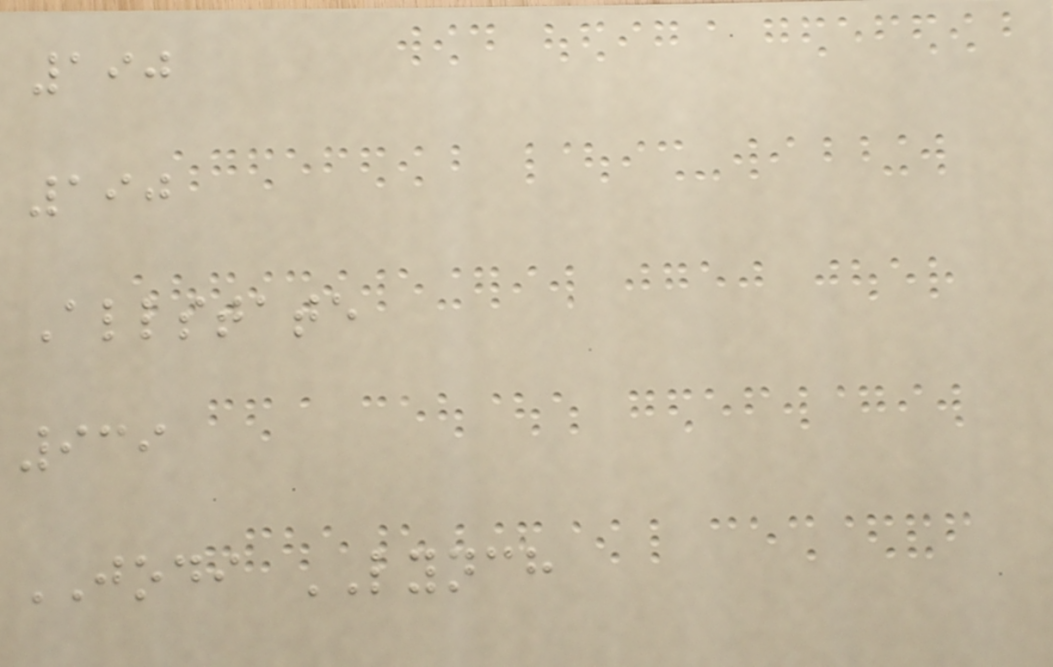190
190
Allstate
939
JODI LYNCH
